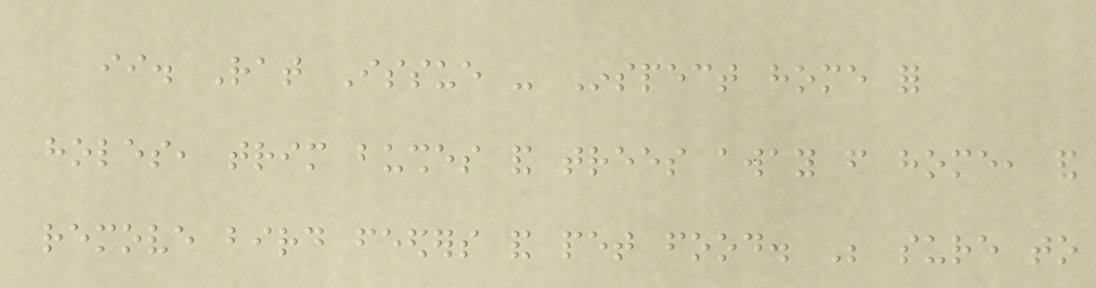ii. Rat Issue - Inspect home for
holes, trim bushes and trees away from home, and
remove bird feeders and pet food. Be sure to
